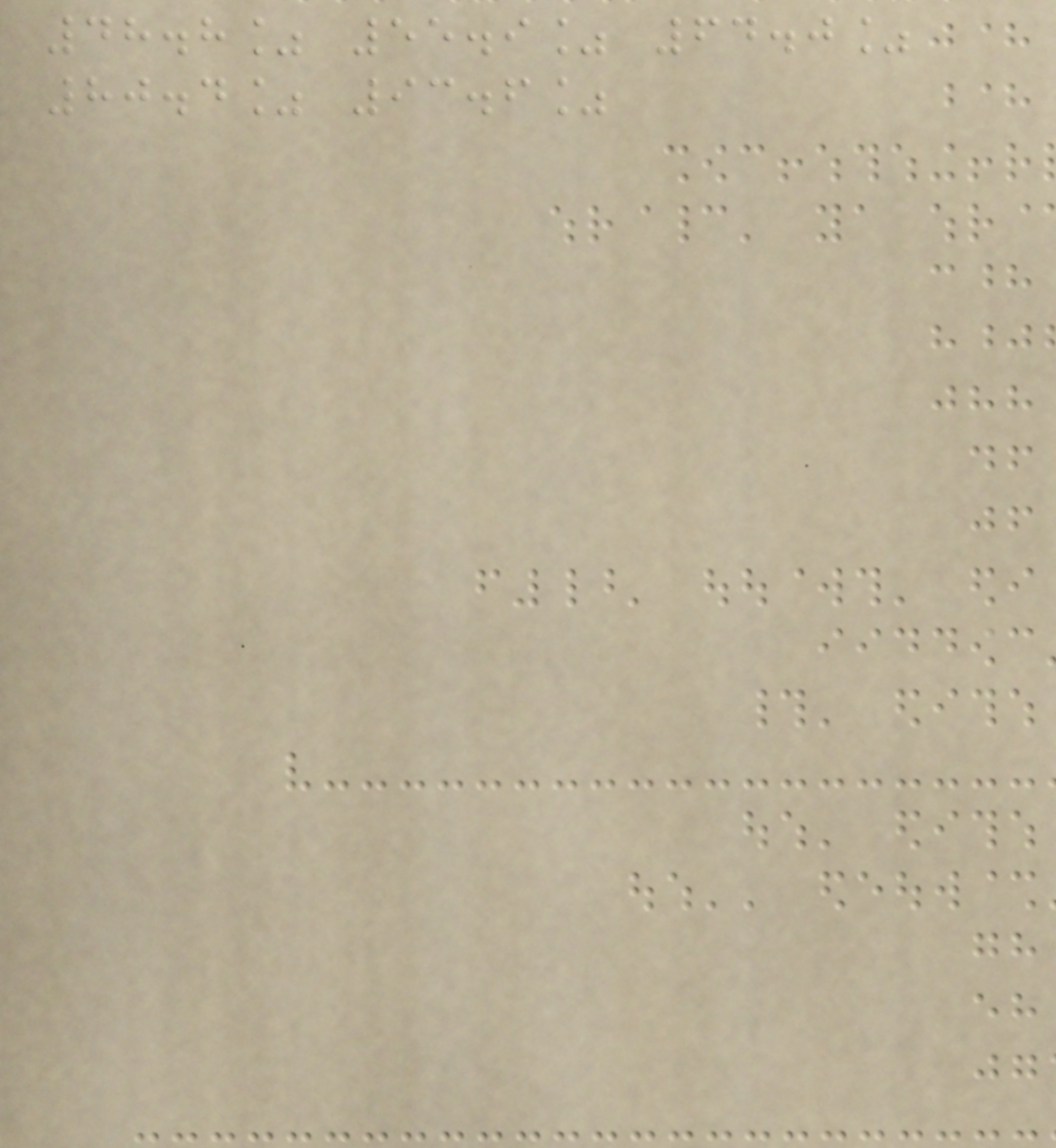48.8% 55.9% 64.0%
80.4% 93.6%
